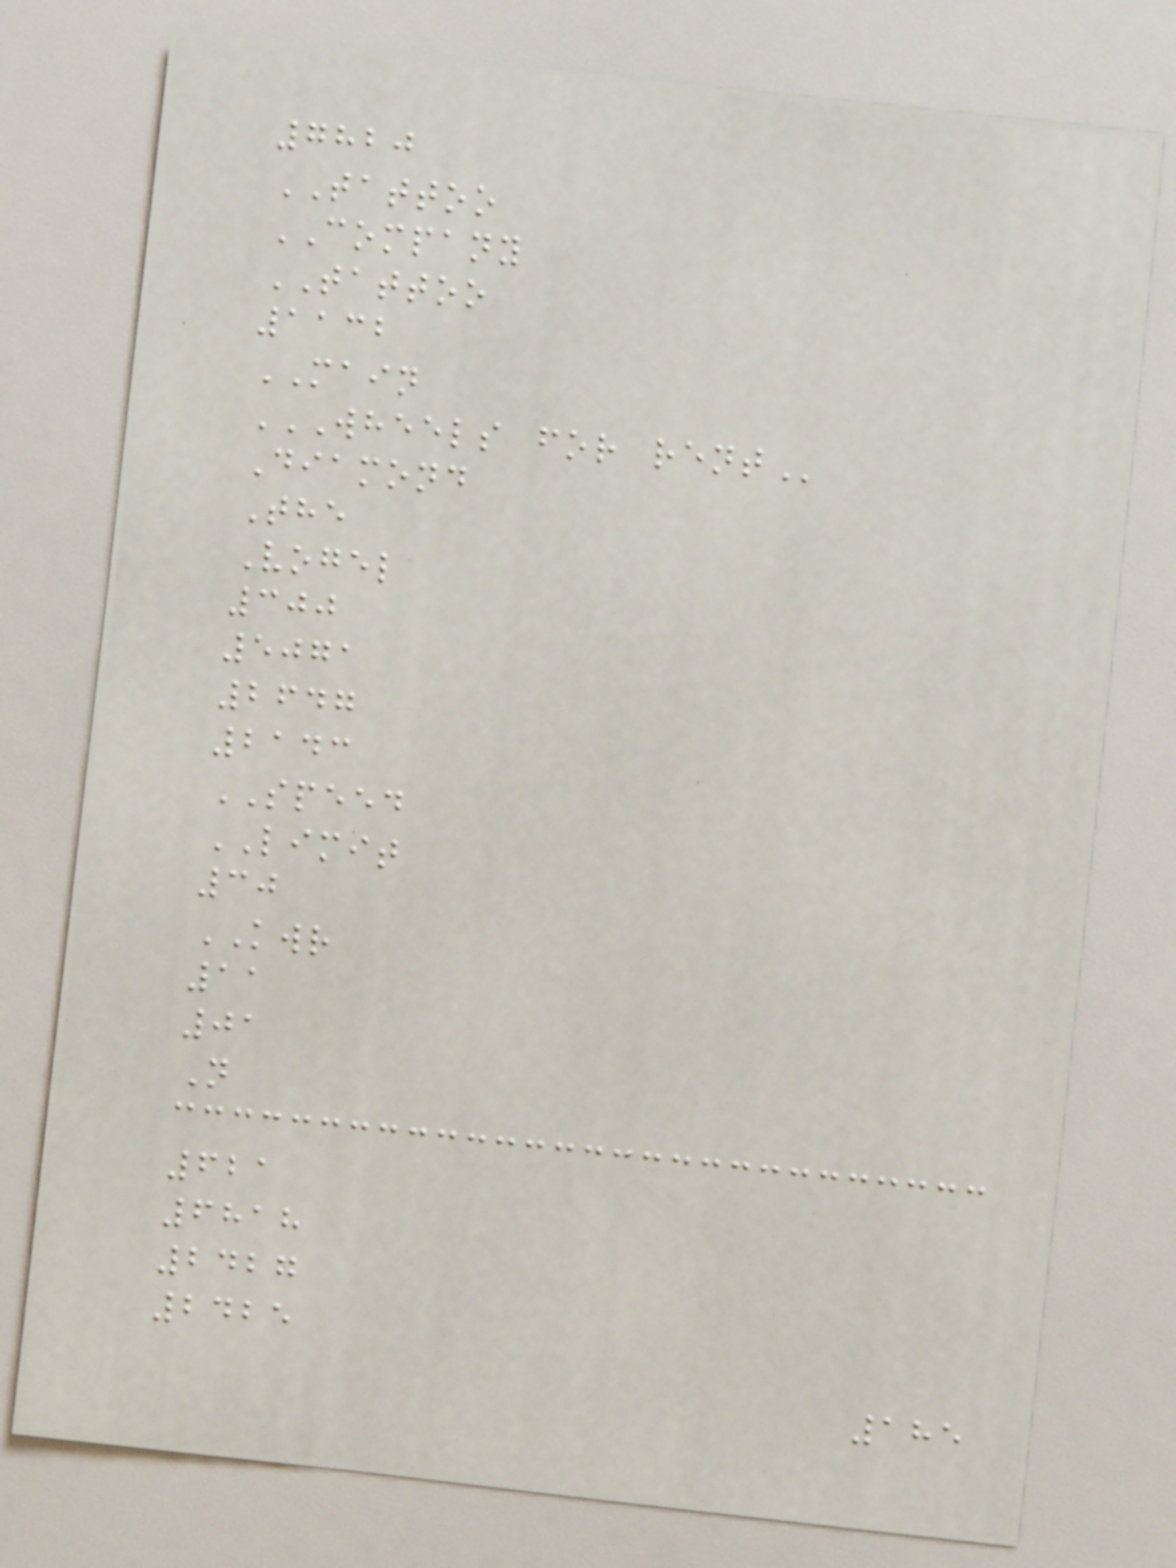7820
TATTOO
COMPANY
TATTOO
1132
MAIN
WHEELS FOR RENT
Diamond
The
Vogel
300
5071
2647
2143
SPEED
LIMIT
30
KWR
11
01
N
621
6818
2427
2425
185
